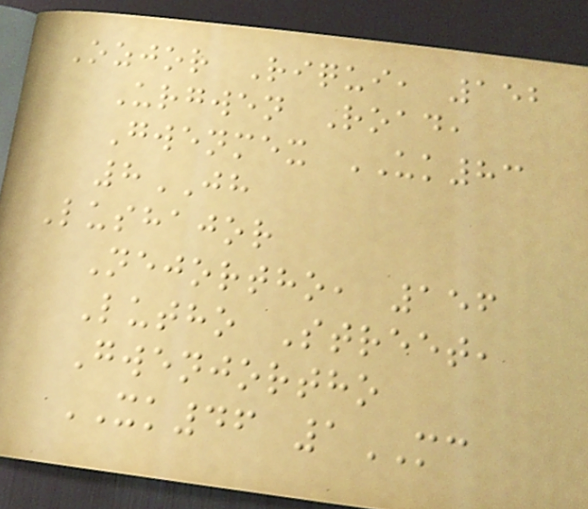Ozjor Riqui, 152
Urgwen Road,
Gwenmex UK83
8JH
Lushajor
Nejortho, 156
Lutho Street,
Gwenjortho
XK46 1MC
